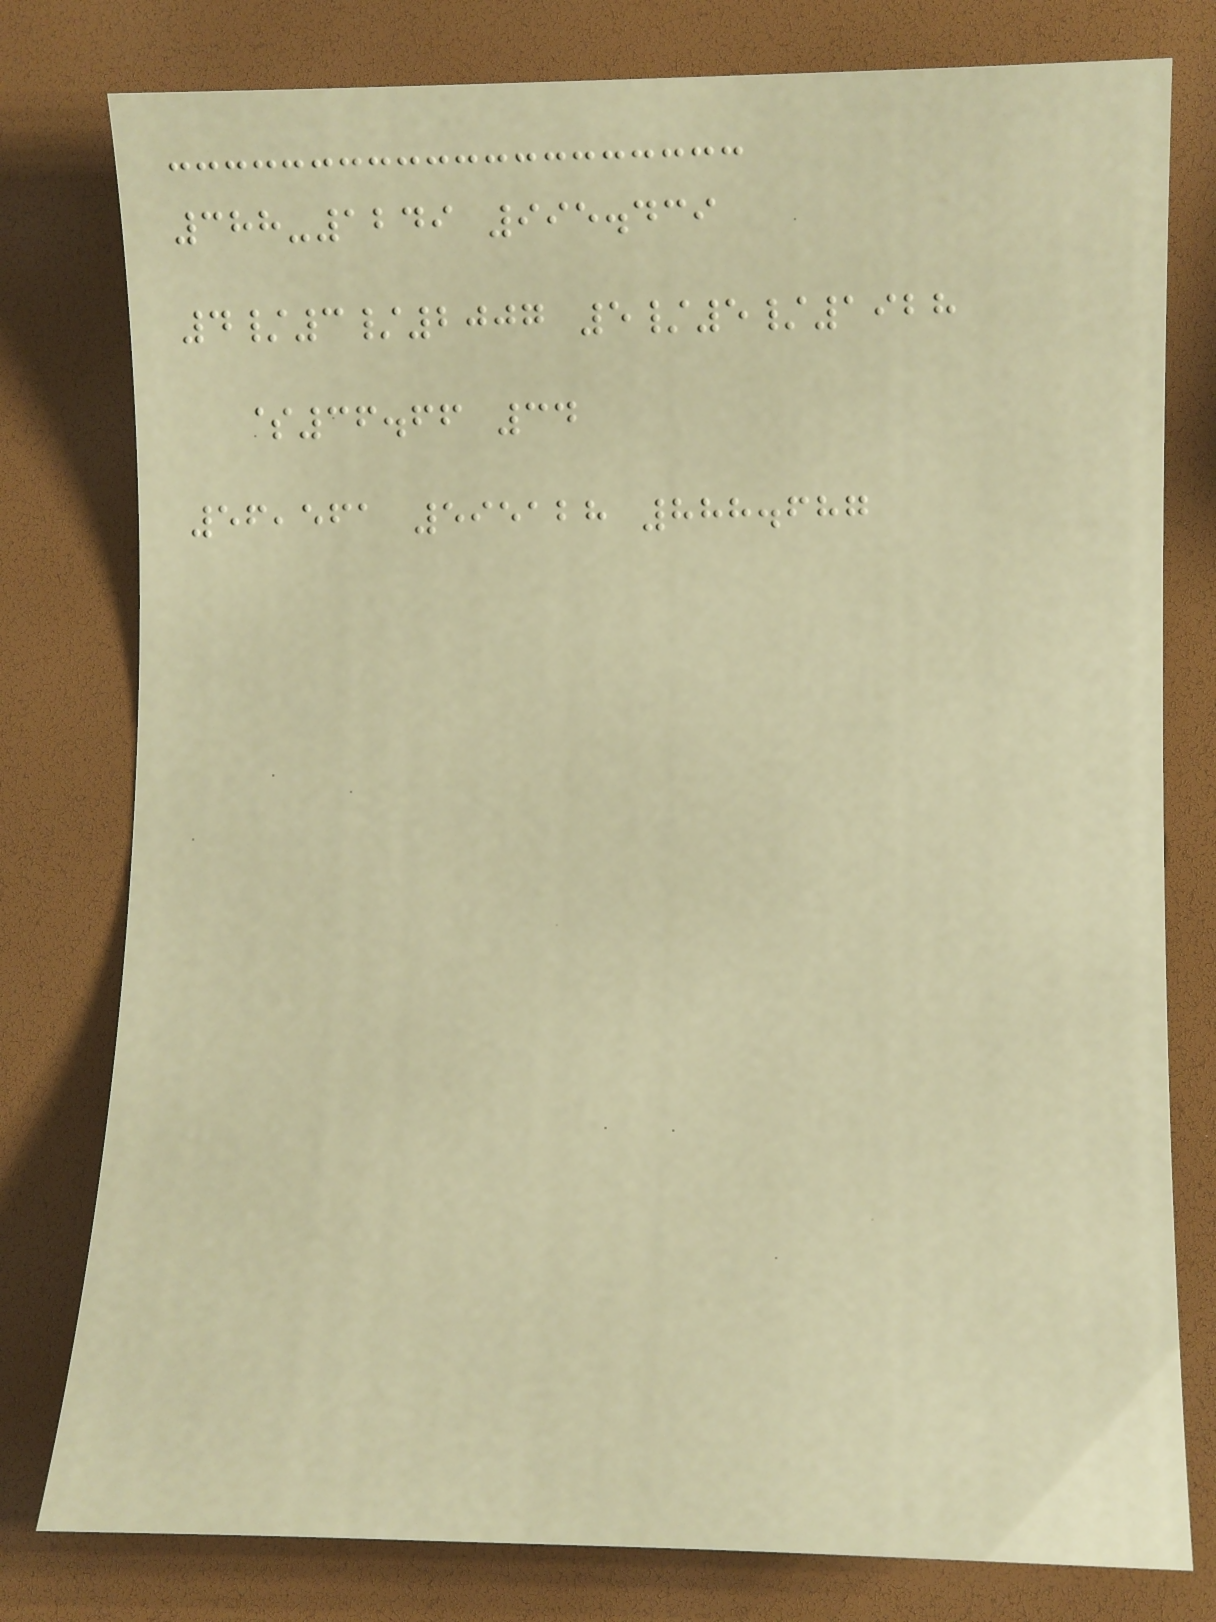388-1249 995.439
4/3/2007 5/5/1928
$36.66 34
56,561 595128 888.687
